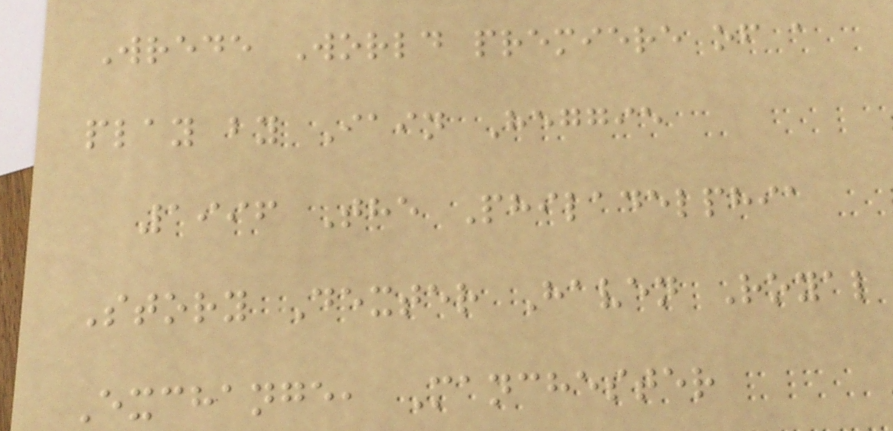Wrede World premiere of a
play by Iain Heggie
1996 The Philadelphia
Story Dexter Haven Royal
Exchange, Manchester
